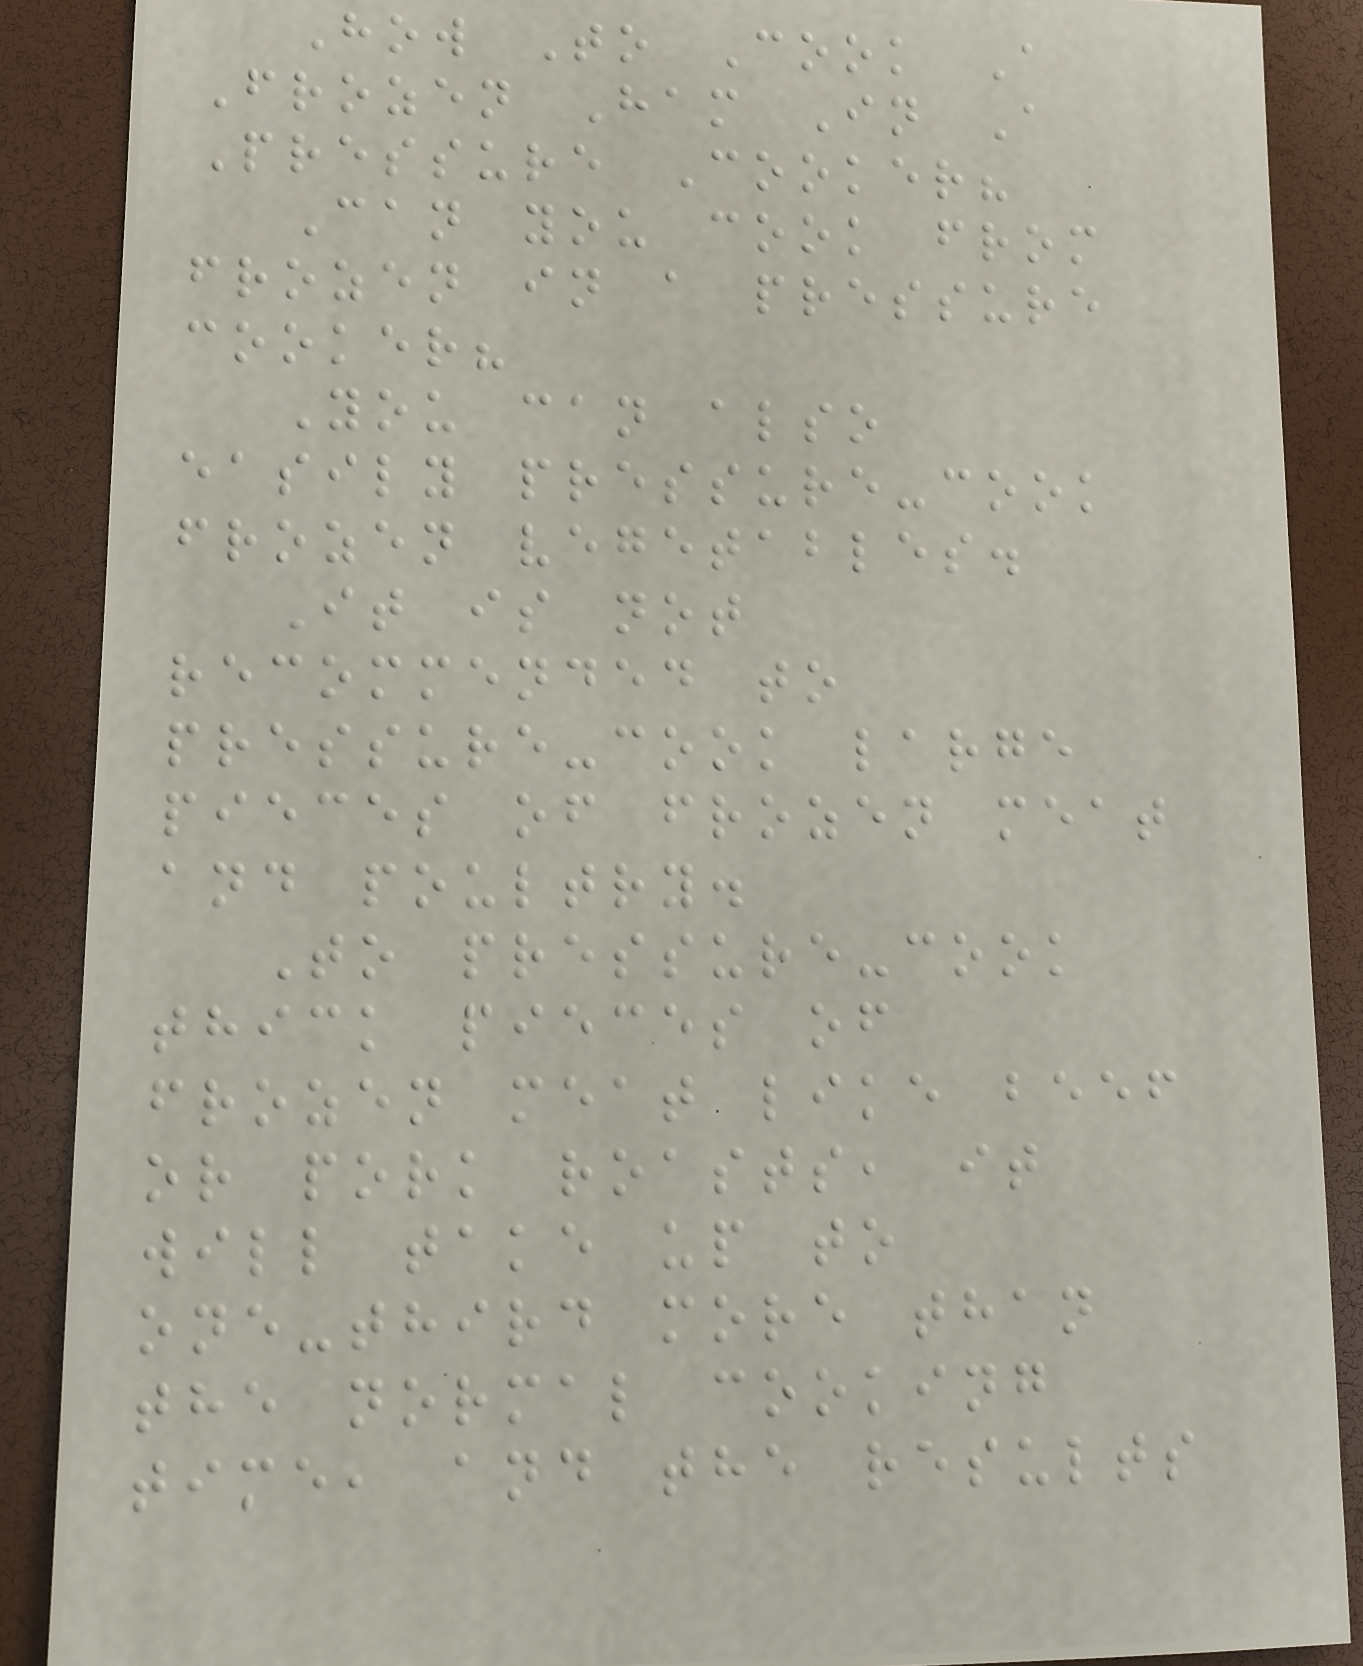How To Cook A
Frozen Ham In A
Pressure Cooker?
Can you cook from
frozen in a pressure
cooker?
You can also
easily pressure-cook
frozen vegetables.
It is not
recommended to
pressure-cook large
pieces of frozen meat
and poultry.
To pressure-cook
thick pieces of
frozen meat like beef
or pork roasts, it
will take up to
one-third more than
the normal cooking
time, and the results
